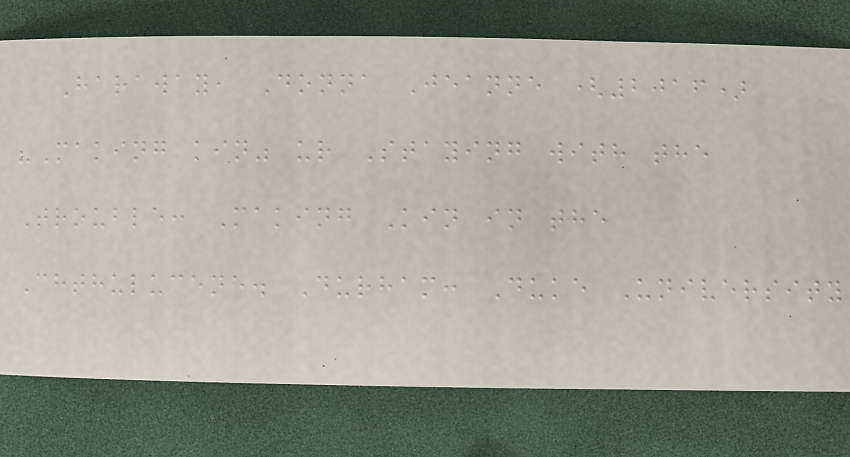Haraway, Donna Jeanne (2016)
"Making kin" ur Staying with the
Trouble: Making Kin in the
Chthulucene. Durham: Duke University
